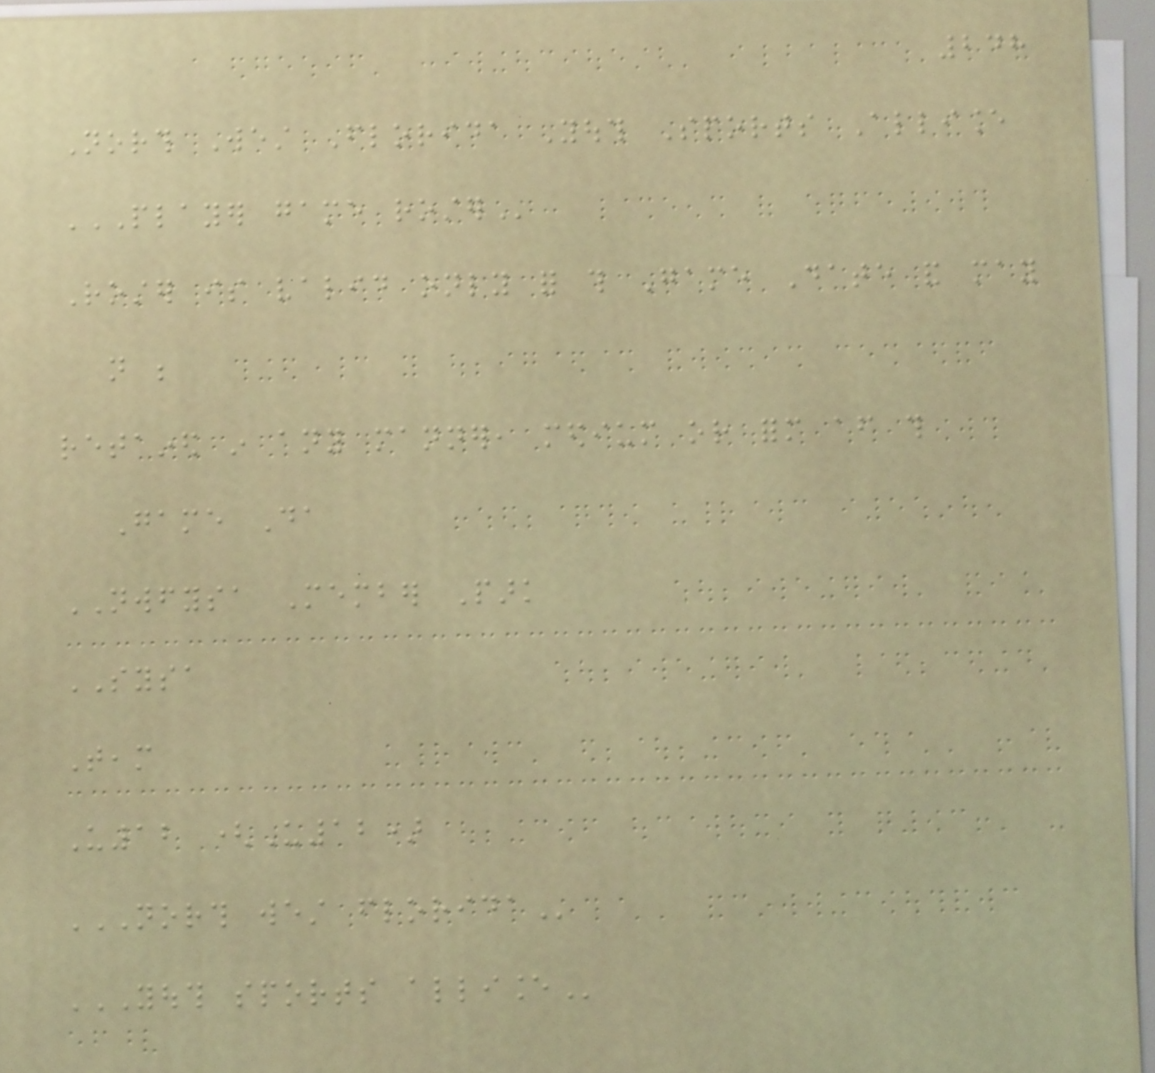248
North West Florida Youth Sports Alliance
PLAYER GAME ROSTER
Roster is valid only for this Game Date and may
not be
retained in any manner, medium or form after this
Game Da
NWFYSA Member Park
SYSA
Team
U12 (U12)
NORTH WEST FLORIDA
YOUTH SPORTS ALLIANCE
